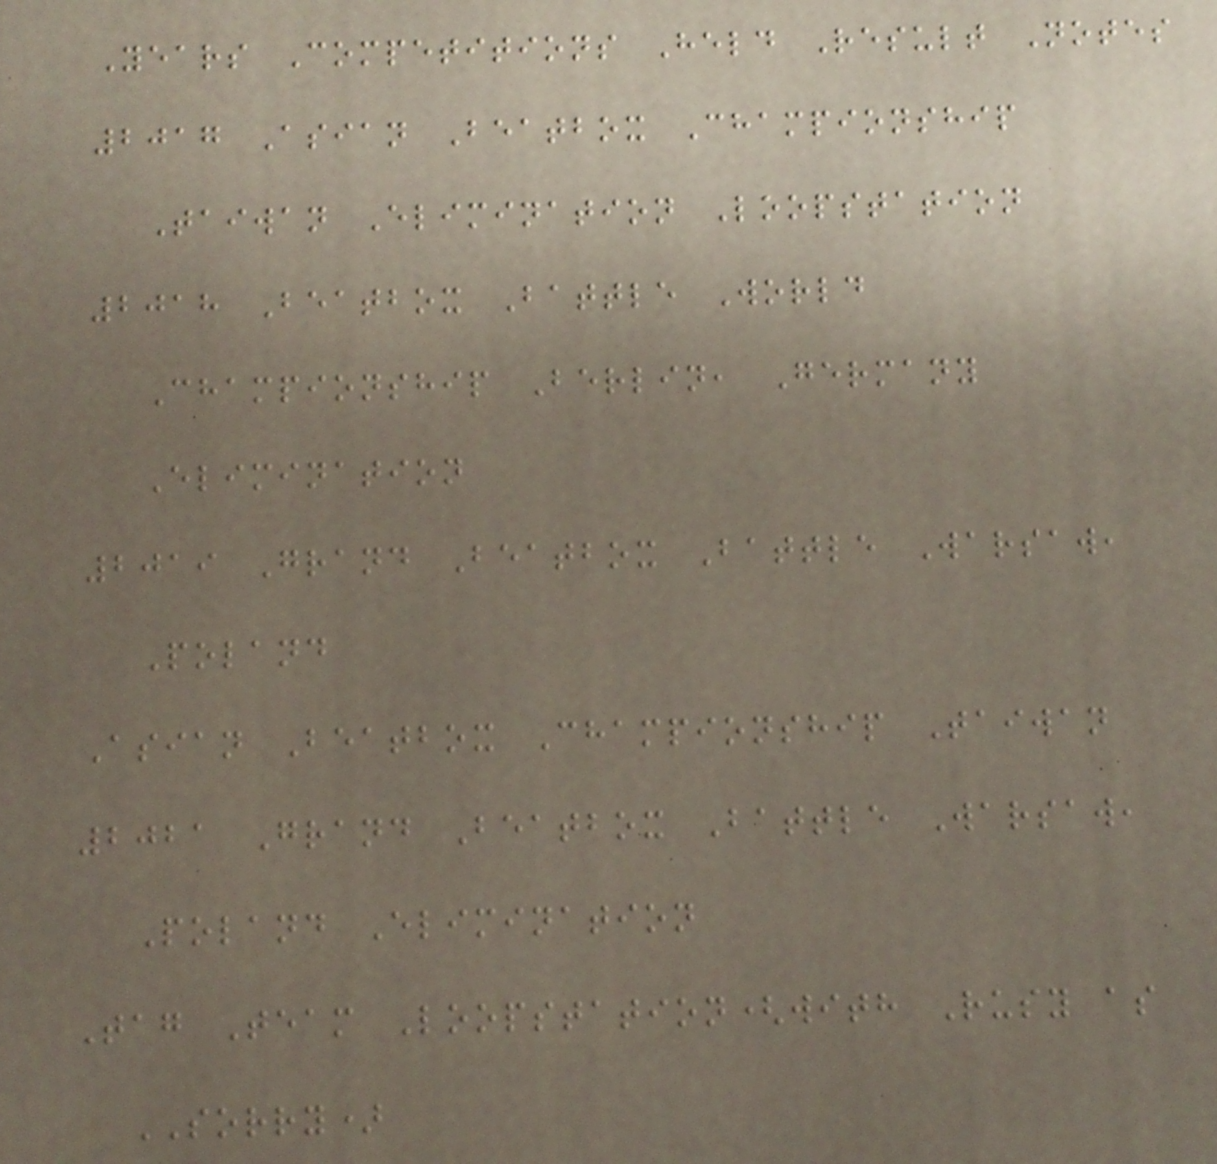Years Competitions Held Result Notes
2017 Asian Beatbox Championship
Taiwan Elimination Loopstation
2018 Beatbox Battle World
Championship Berlin, Germany
Elimination
2019 Grand Beatbox Battle Warsaw,
Poland
Asian Beatbox Championship Taiwan
2021 Grand Beatbox Battle Warsaw,
Poland Elimination
Tag Team Loopstation(with Rusy as
SORRY)
